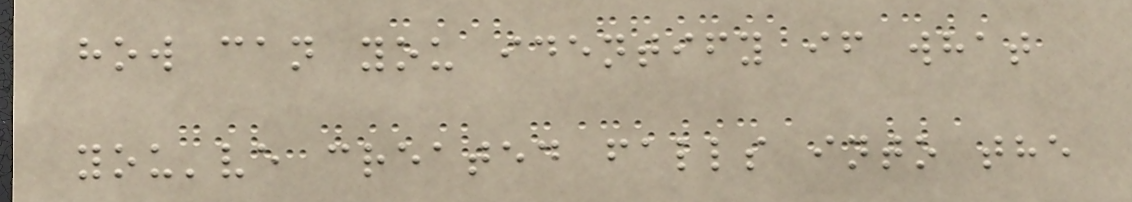how can you identify if what
you've created falls into the
